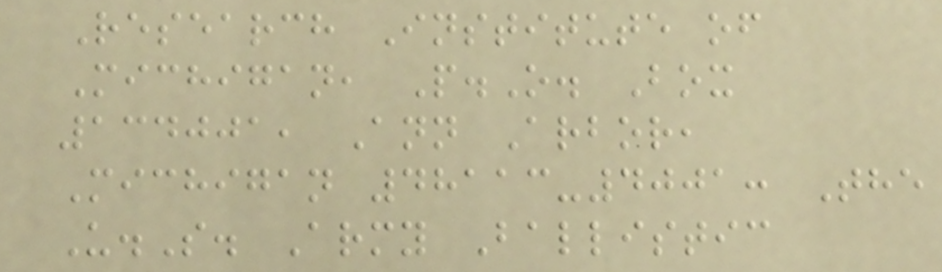Research Institute of
Michigan, P.O. Box
134001, Ann Arbor,
Michigan 48113-4001: The
U.S. Army Ballistic
